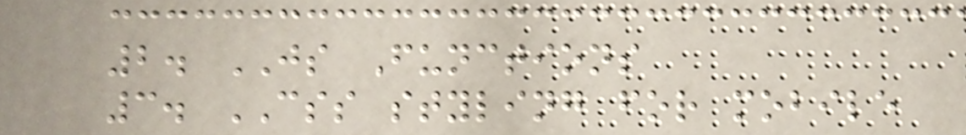2. JS Functions
3. CSS styling for mobile
